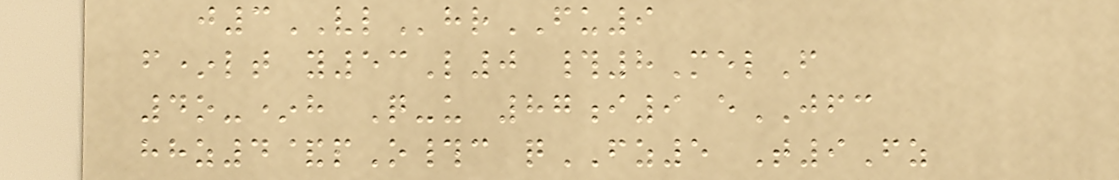j3VLhrFU9
f*lt y53L0 #8MelF
4o-*h Q-u 87i9 eJFC
hhz4&pO#c qFZ5 T9Fz
